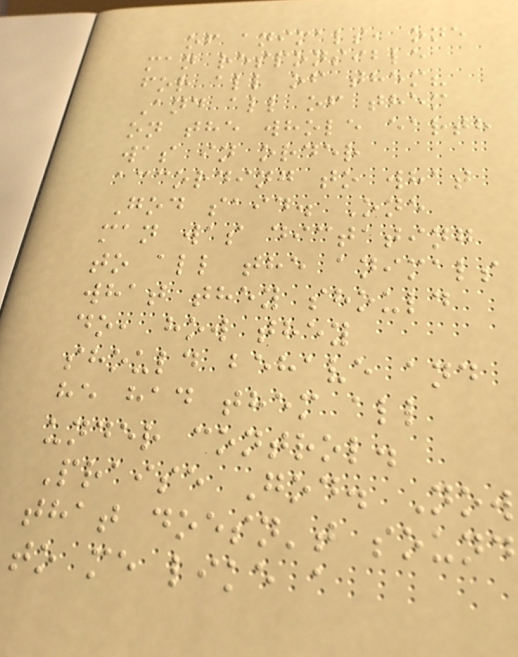of animals, one
man responsible
for all of them?
And all of them
on the whole earth
was in order
according to what
God said. One
man was dictating
to all the animals
what they should
do, how they
should behave and
he had them all
under control.
Praise God. Now
that doesn't sound
to me like a
